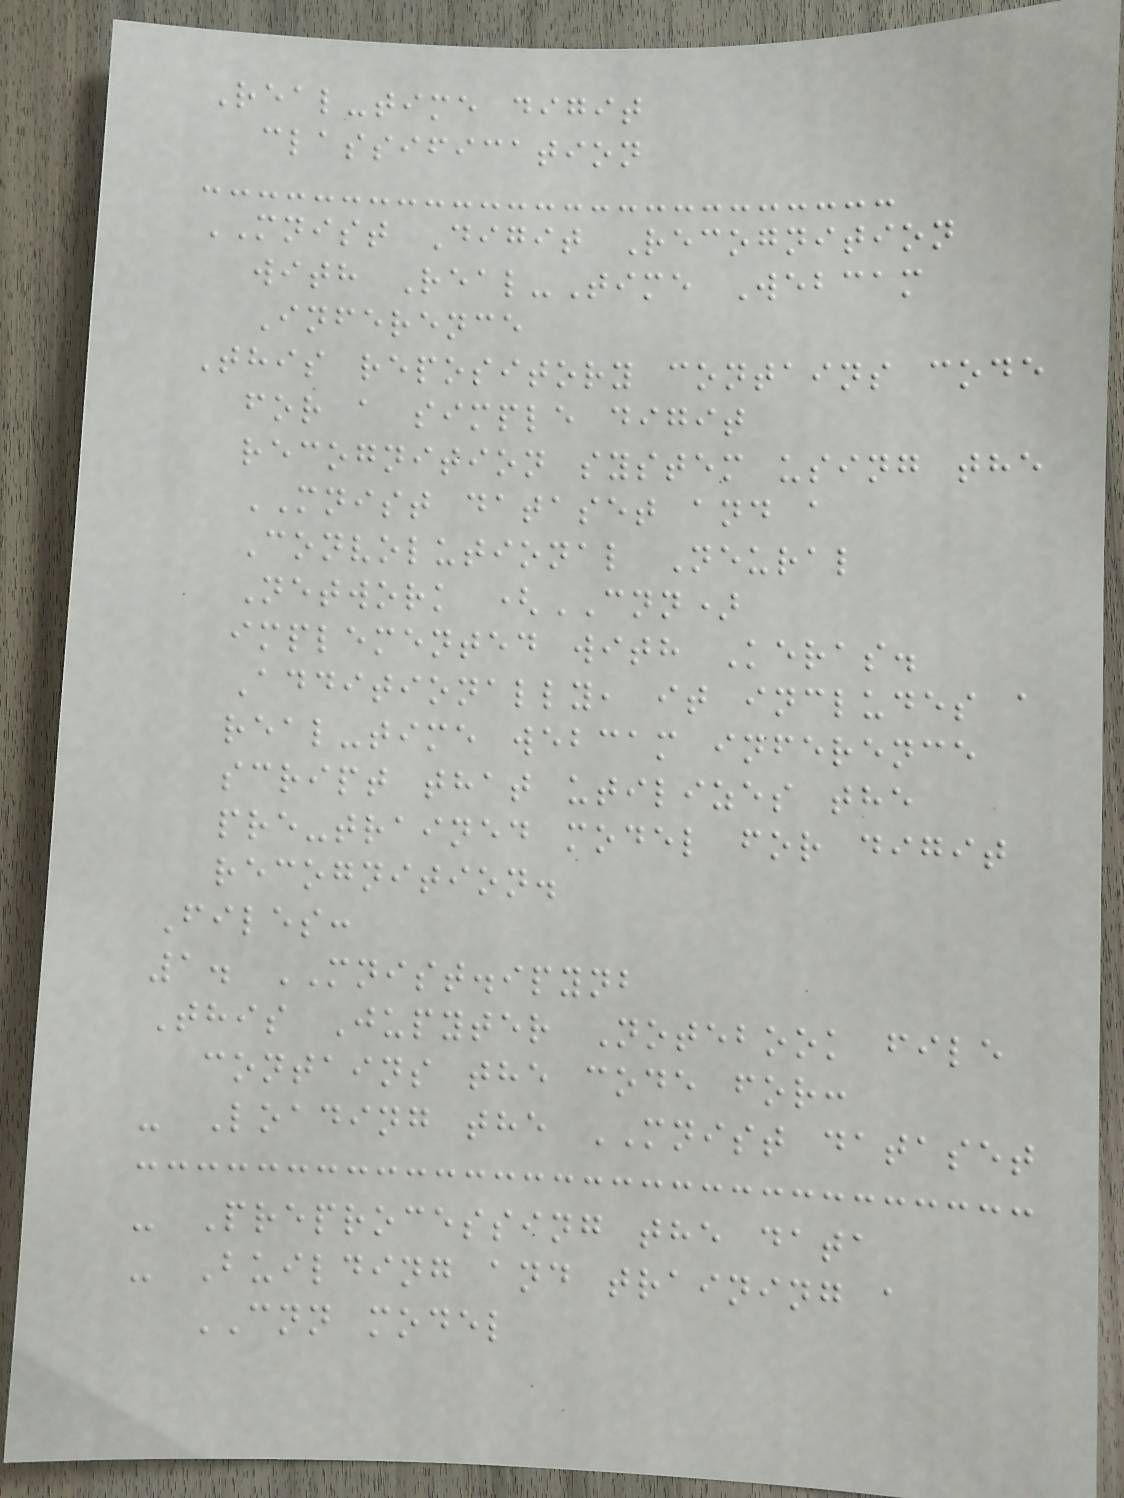Real-time digit
classification
MNIST Digit Recognition
with Real-Time Webcam
Inference
This repository contains code
for a simple digit
recognition system using the
MNIST dataset and a
Convolutional Neural
Network (CNN)
implemented with Keras.
Additionally, it includes a
real-time webcam inference
script that utilizes the
pre-trained model for digit
recognition.
Files:
1. MNIST.ipynb
This Jupyter Notebook file
contains the code for:
- Loading the MNIST dataset
- Preprocessing the data
- Building and training a
CNN model
